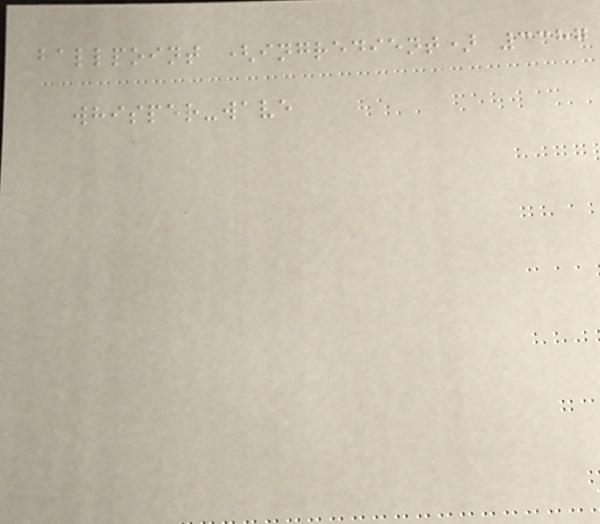ballpoint (ingredient) 3387
whisper-wave
